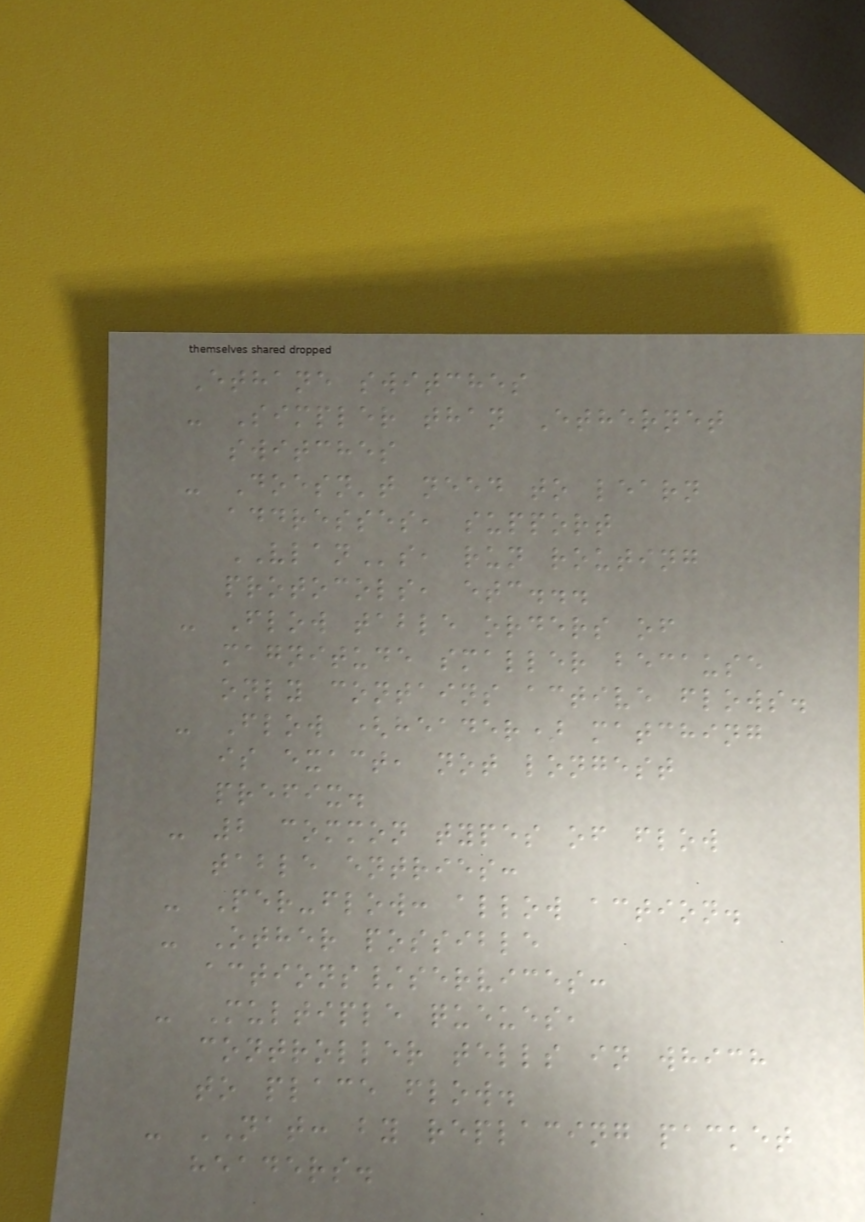Ethane switches
- Simpler than Ethernet
switches
- Doesn't need to learn
addresses, support
VLANs, run routing
protocols, etc...
- Flow table orders of
magnitude smaller because
only contains active flows.
- Flow (header) matching
is exact, not longest
prefix.
- 2 common types of flow
table entries:
- Per-flow: allow action.
- Other possible
actions/services:
- Multiple queues,
controller tells in which
to place flow.
- NAT: by replacing packet
headers.
